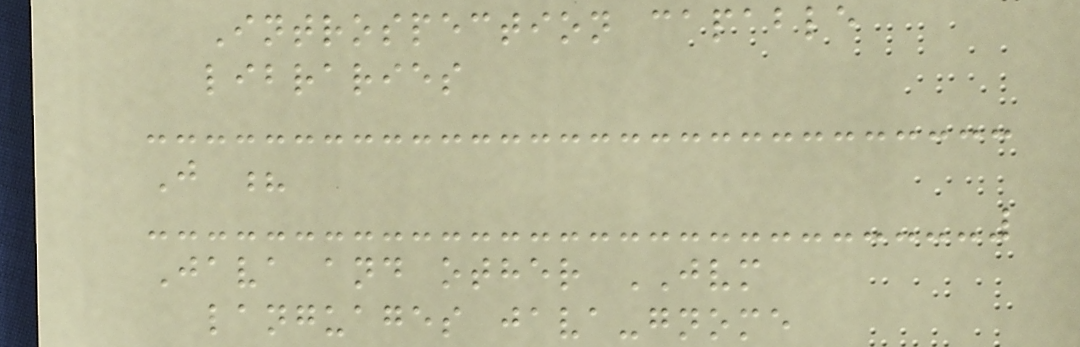Introspection capable
libraries
J ?
Java and other JVM
languages java-gnome
